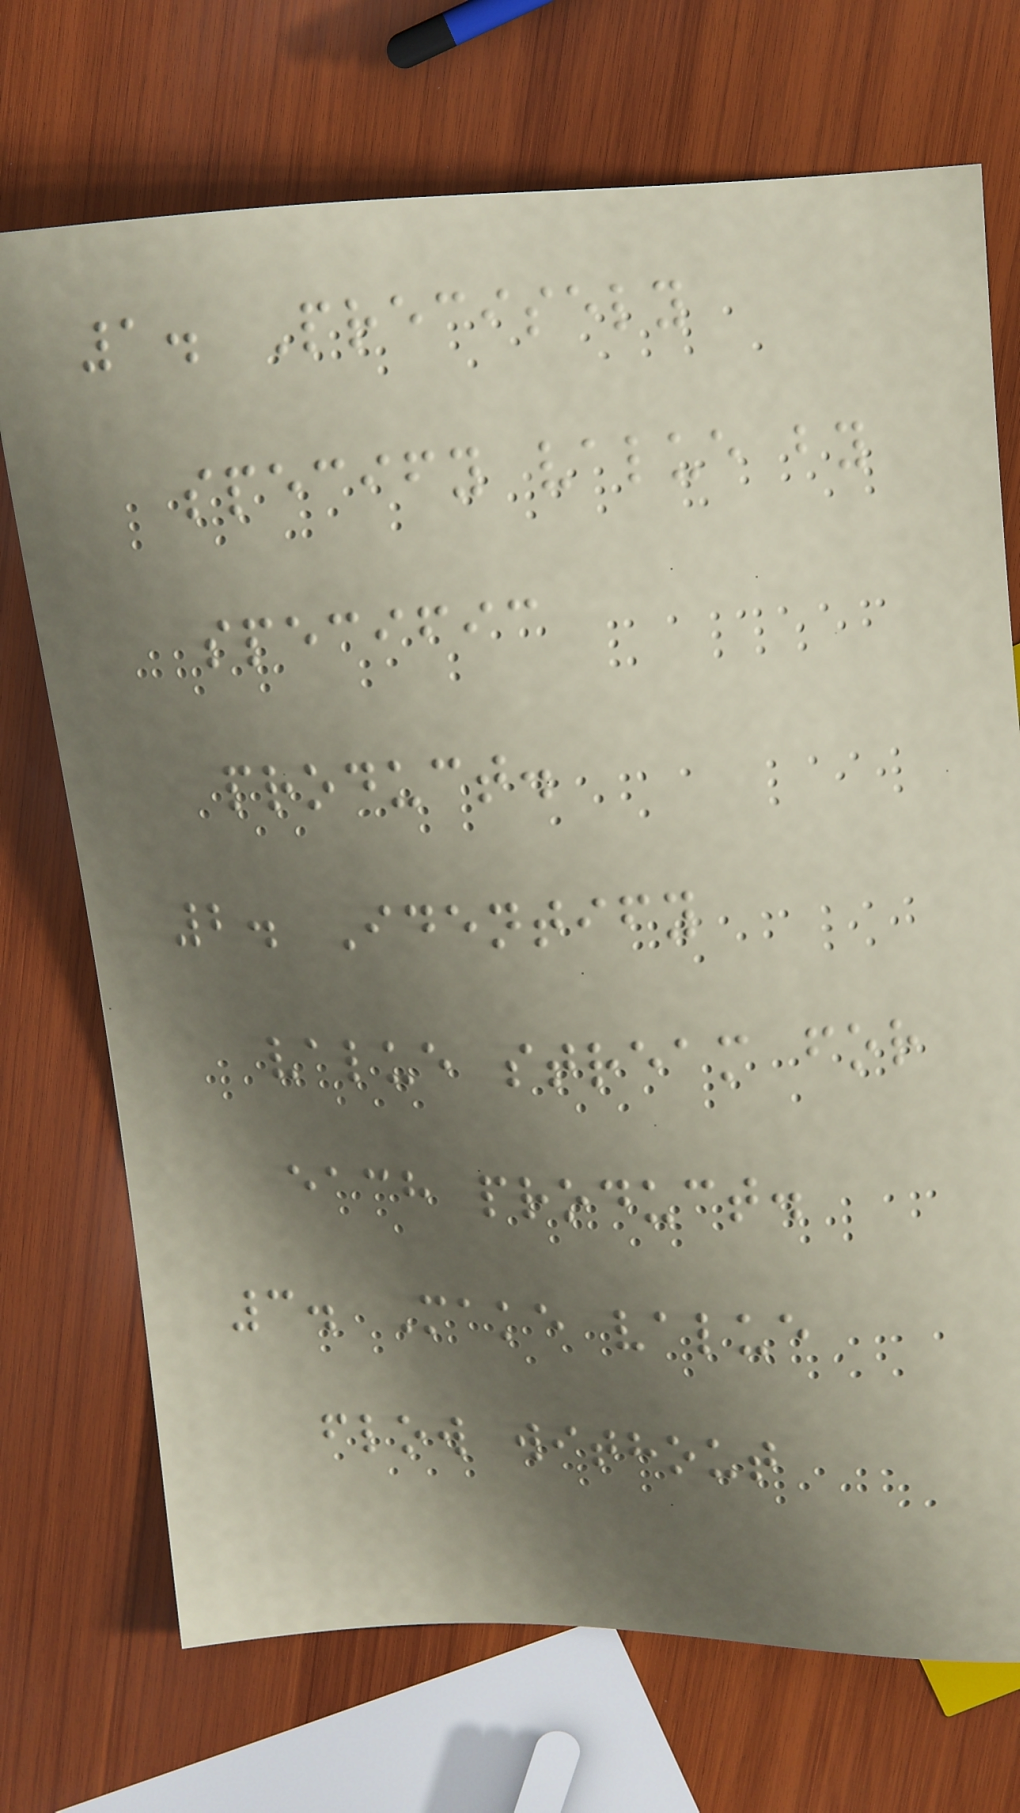1. Precisely
specify value by
specific
product.
2. Identify
value stream for
each product.
3. Make value
flow without
